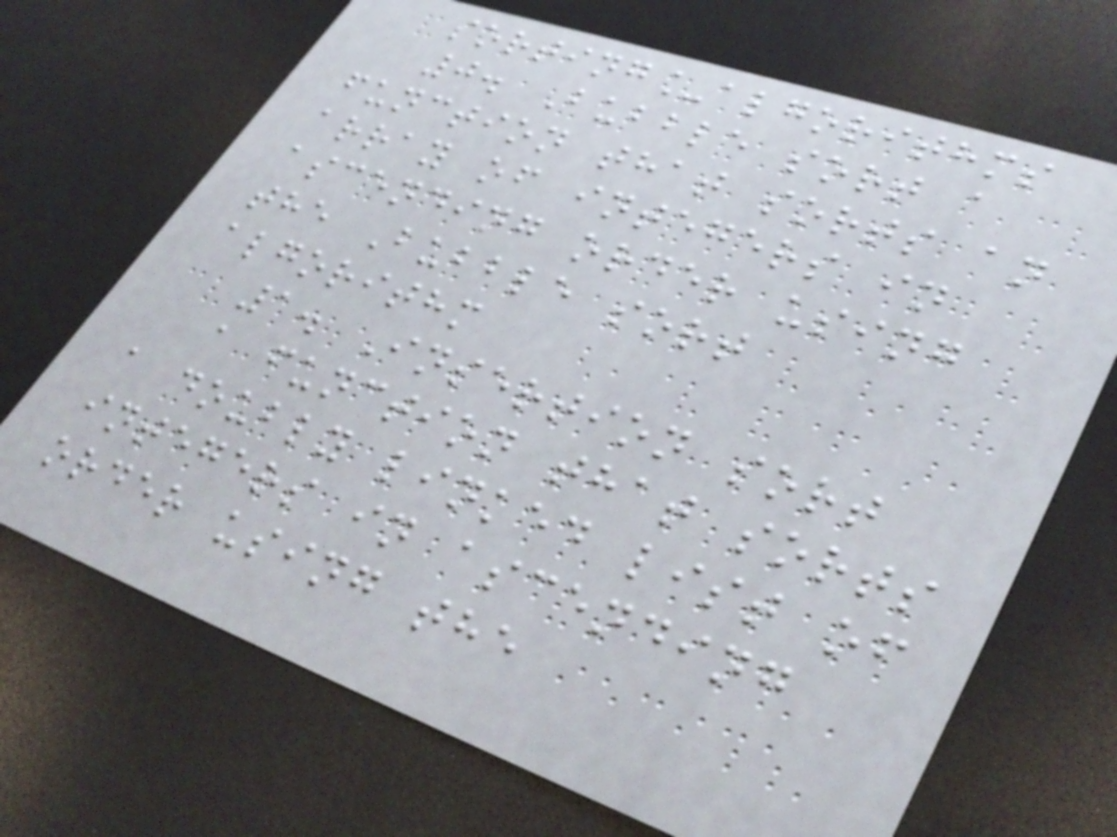sorting_algorithms
0. Bubble sort a
function that sorts an
array of integers in
ascending order using
the Bubble sort
algorithm
1. Insertion sort
a function that sorts
a doubly linked list of
integers in ascending
order using the
